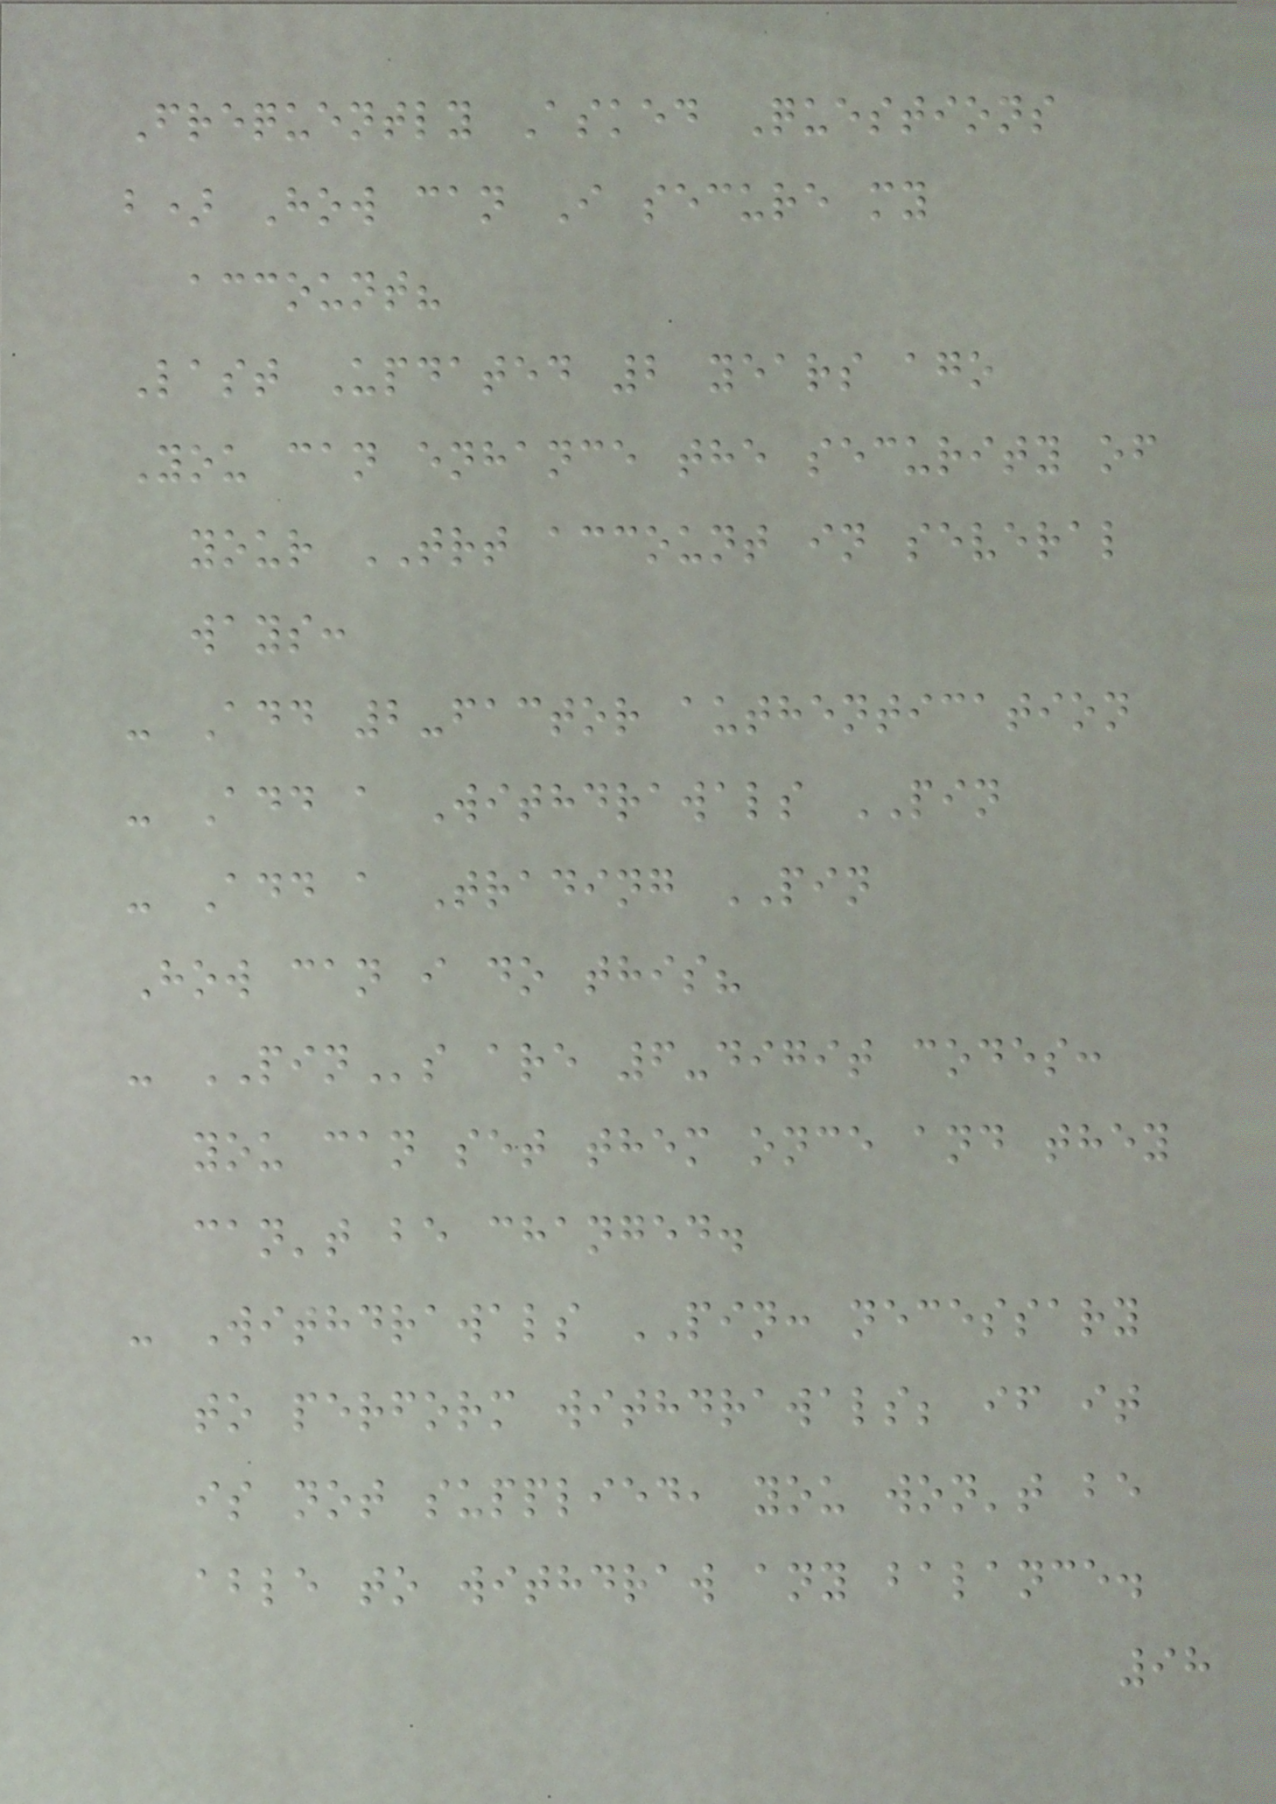Frequently Asked Questions
b) How can I secure my
account?
Last Updated 2 years ago
You can enhance the security of
your TRT account in several
ways:
- Add 2-factor authentication
- Add a Withdrawals PIN
- Add a Trading PIN
How can i do this?
- PINs are 6-digit codes:
you can set them once and they
can't be changed.
- Withdrawals PIN: necessary
to perform withdrawals; if it
is not supplied, you won't be
able to withdraw any balance.
98
